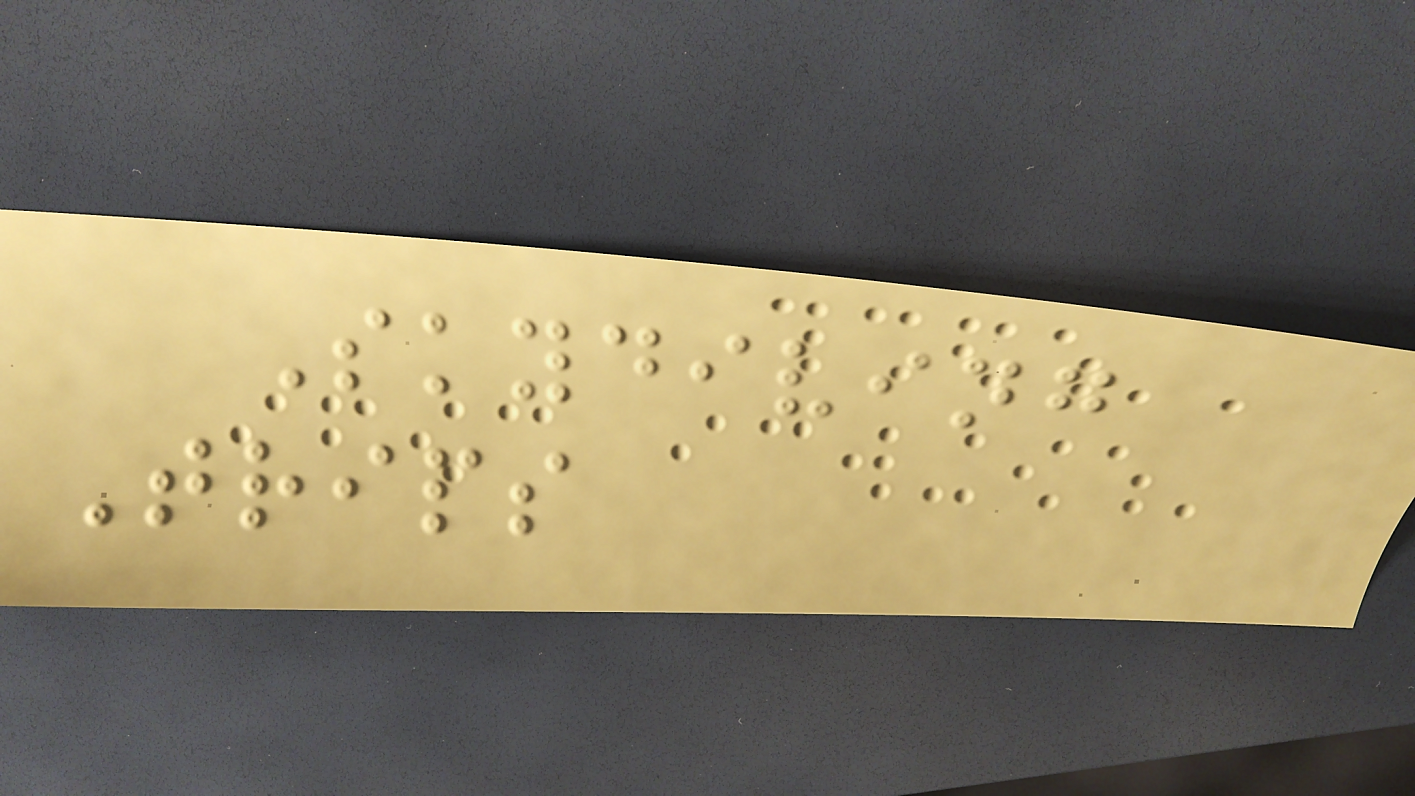Skydiving
Trips
